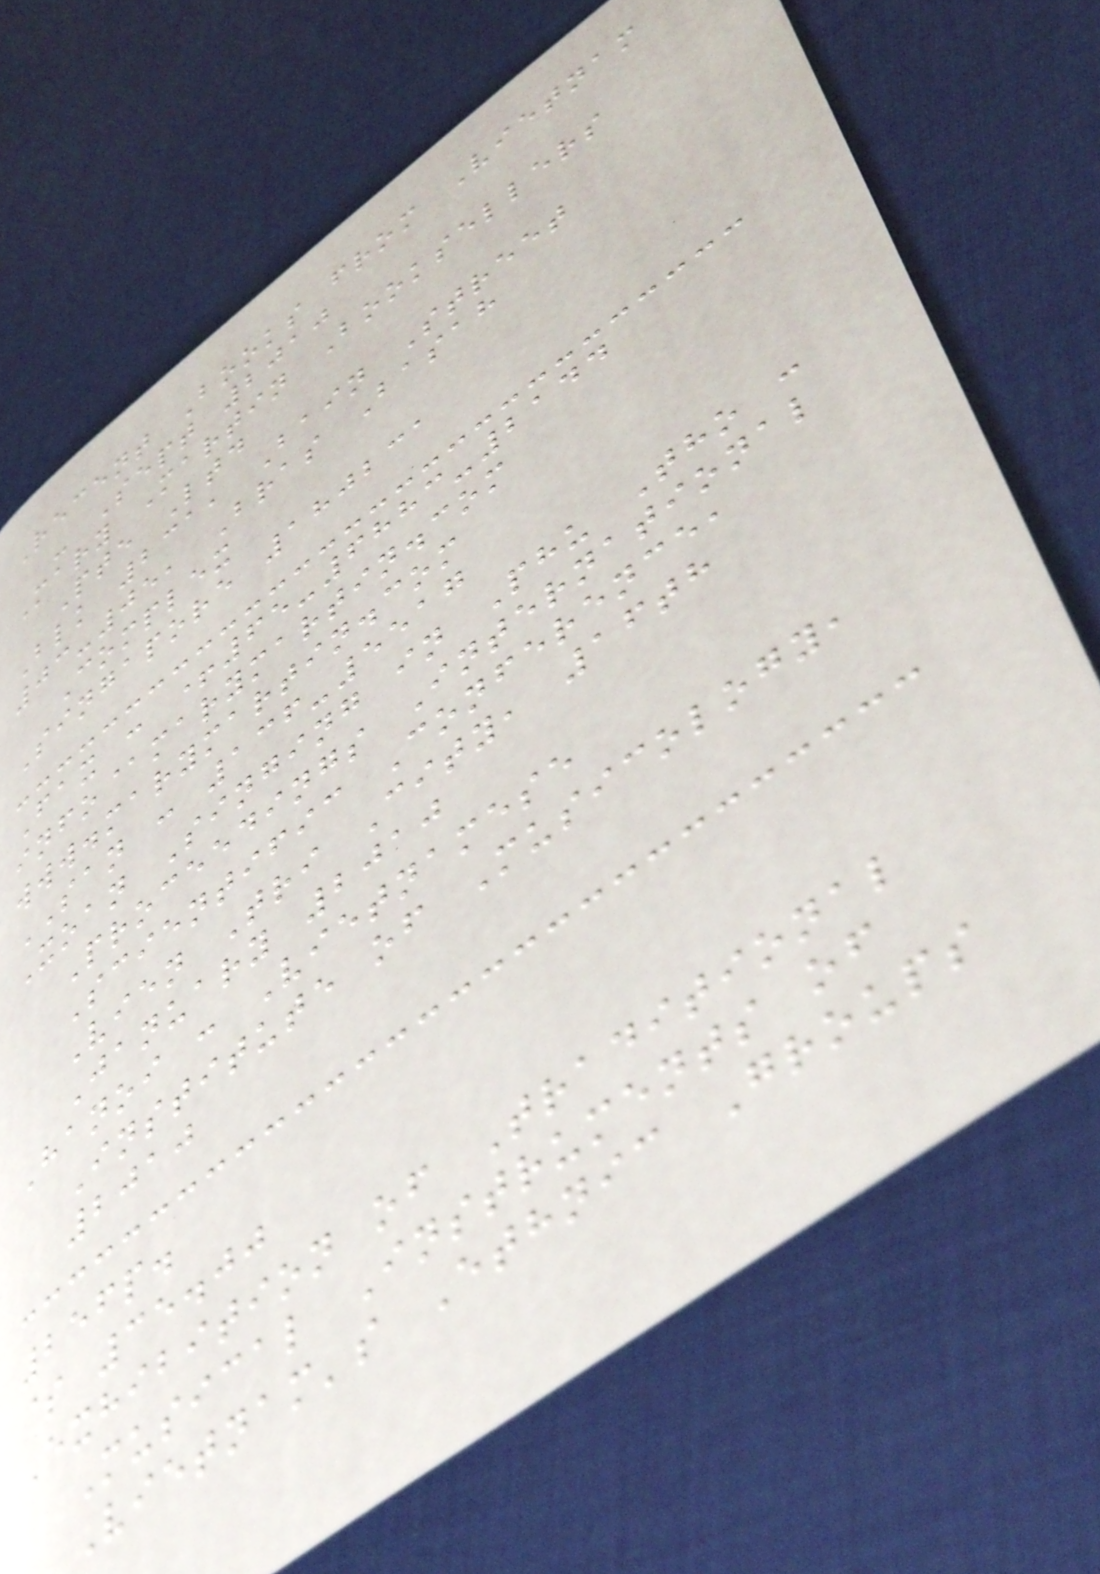Recent Books from Vietnam
- Sept 2010
Mary Martin Booksellers
Pte Ltd
Blk 231, Bain Street
03-05, Bras Basah
Complex
Singapore 180231
Fax : +65-6883-2144
info@marymartin.com
www.marymartin.com
SAN : 136-5517
Xoan Singing in Phu Tho :
Proceedings International
Scientific Conference,
Vien Tri City, 16th
January 2010
Hanoi : Vietnamese
Institute of Musicology,
2010
256p.
$ 35.00
Exhibition of Traditional
Musical Instruments of
Vietnam's Ethnic Groups
